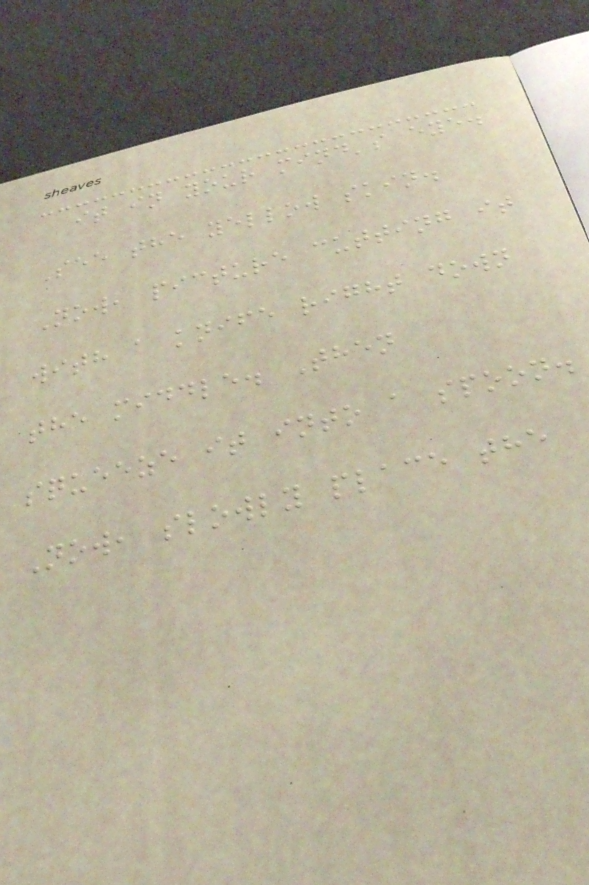it in your mind's eye.
See the yellow skin.
Now, picture cutting it
with a knife right down
the middle. Then
squeeze it into a spoon.
Now, slowly place the
